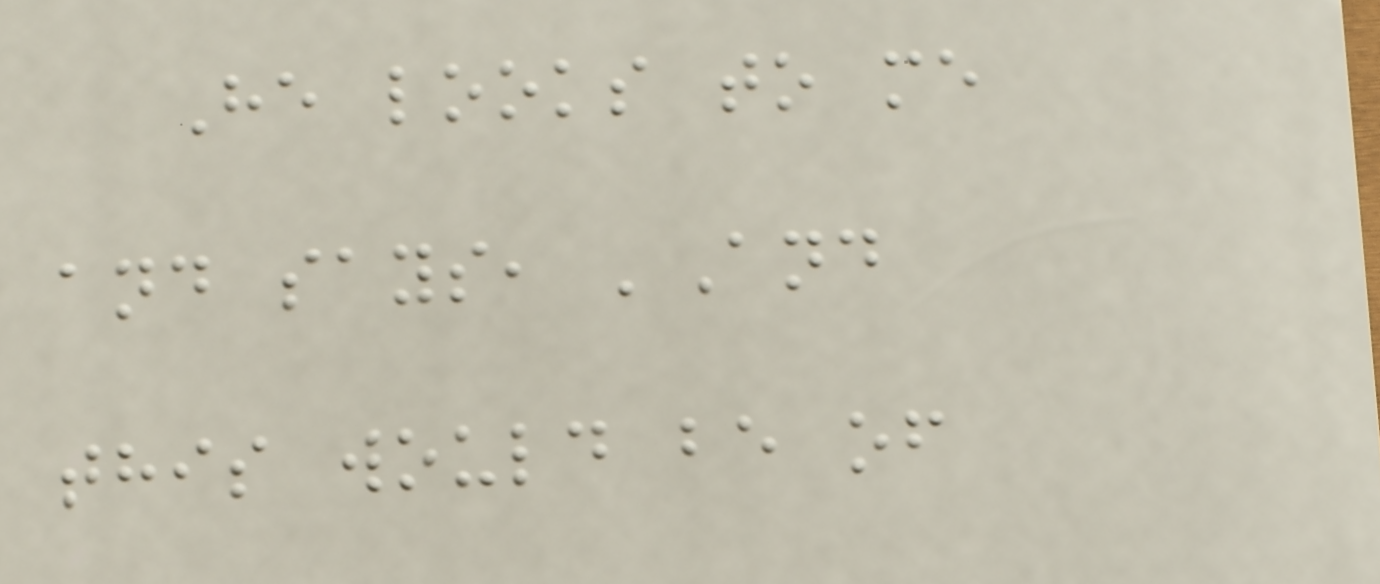He looks to me
and says, 'And
this would be of
